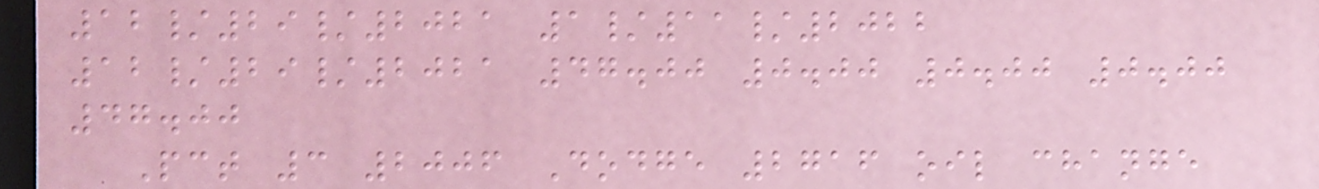12/29/2021 1/11/2022
12/29/2021 47.00 0.00 0.00 0.00
47.00
Pct 3 2006 Dodge 2716 oil change
